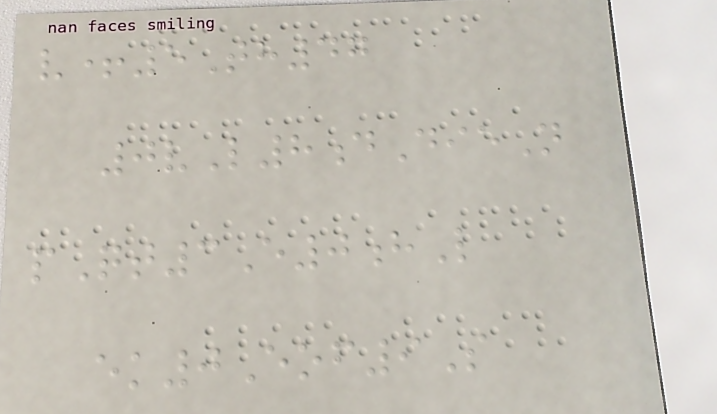v+5Th47
0vL8dDieN
pQt3E0hL
ek0Eof9S
